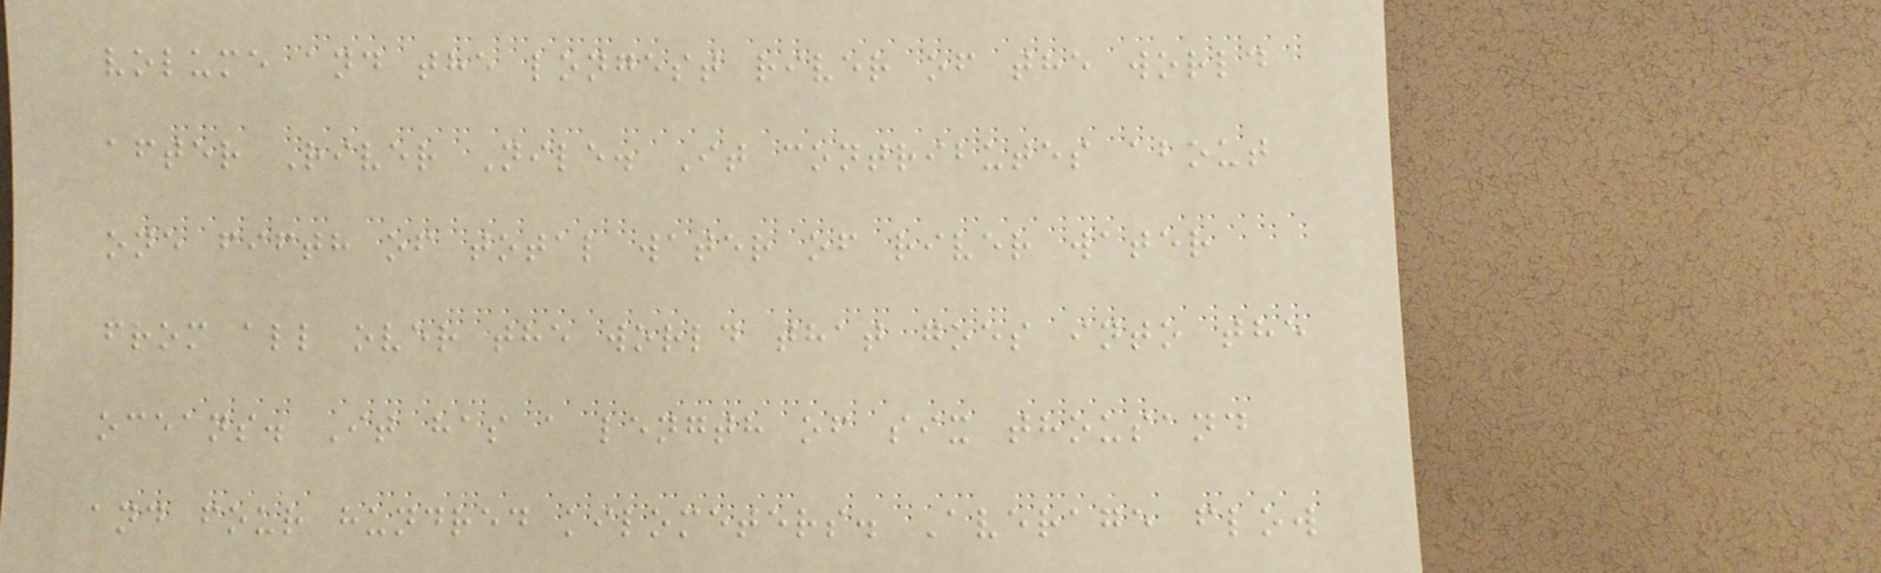volume and the longest river of the world
after River Nile. It contributes about
one fifth of total water of river water
from all over the world that goes into the
oceans. It has a length of six thousand
and four hundred kilometers. Average flow
